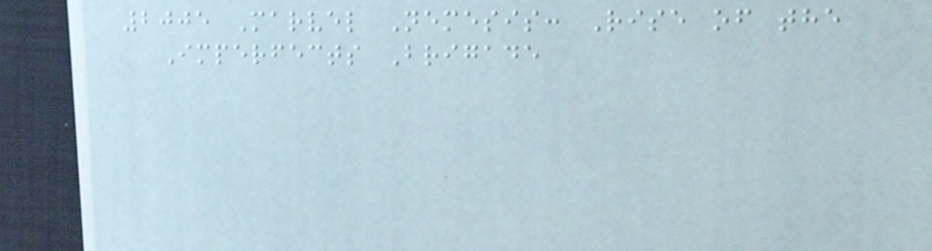2005 Marvel Nemesis: Rise of the
Imperfects Brigade
